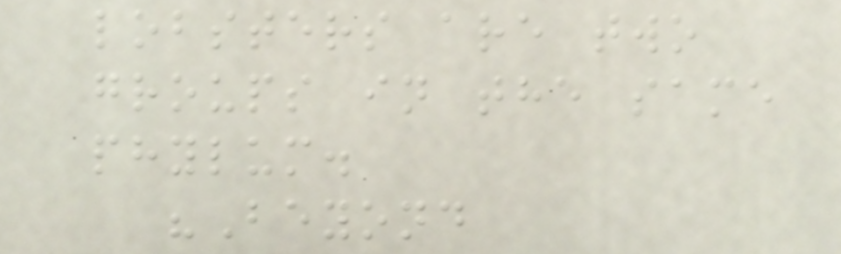lobsters are two
groups in the same
phylum.
"Beyond
